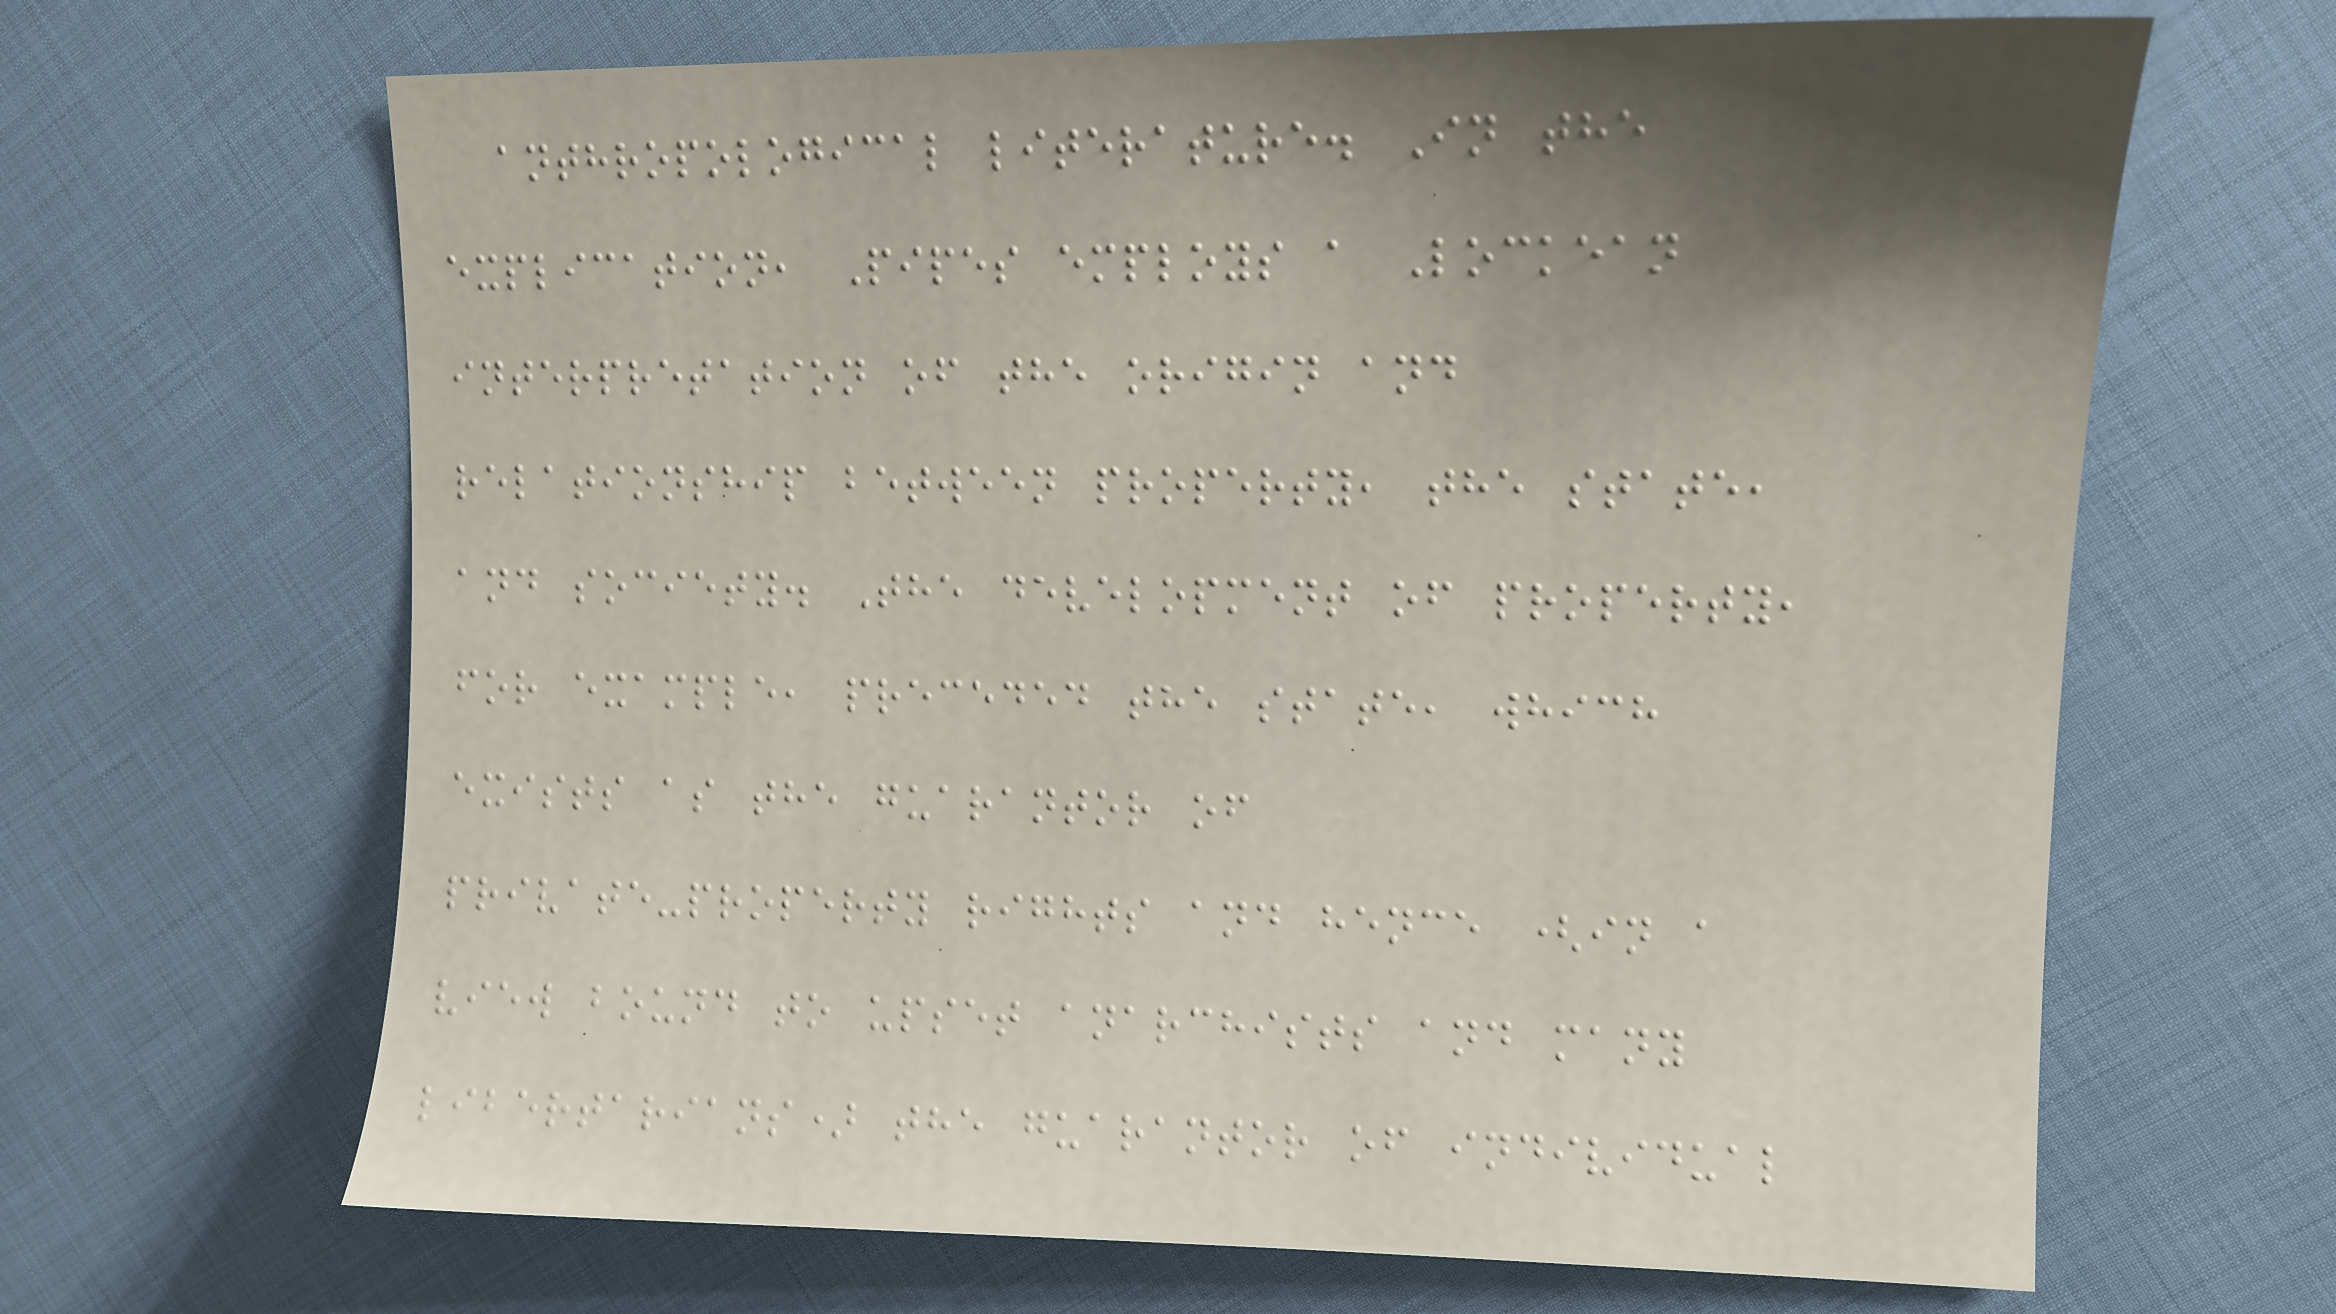anthropological literature. In the
explication, Pipes employs a Lockean
interpretation of the origin and
relationship between property, the state,
and society. The development of property,
for example, preceded the state, which
exists as the guarantor of
private-property rights and hence (in a
view bound to upset anarchists and many
libertarians) the guarantor of individual
